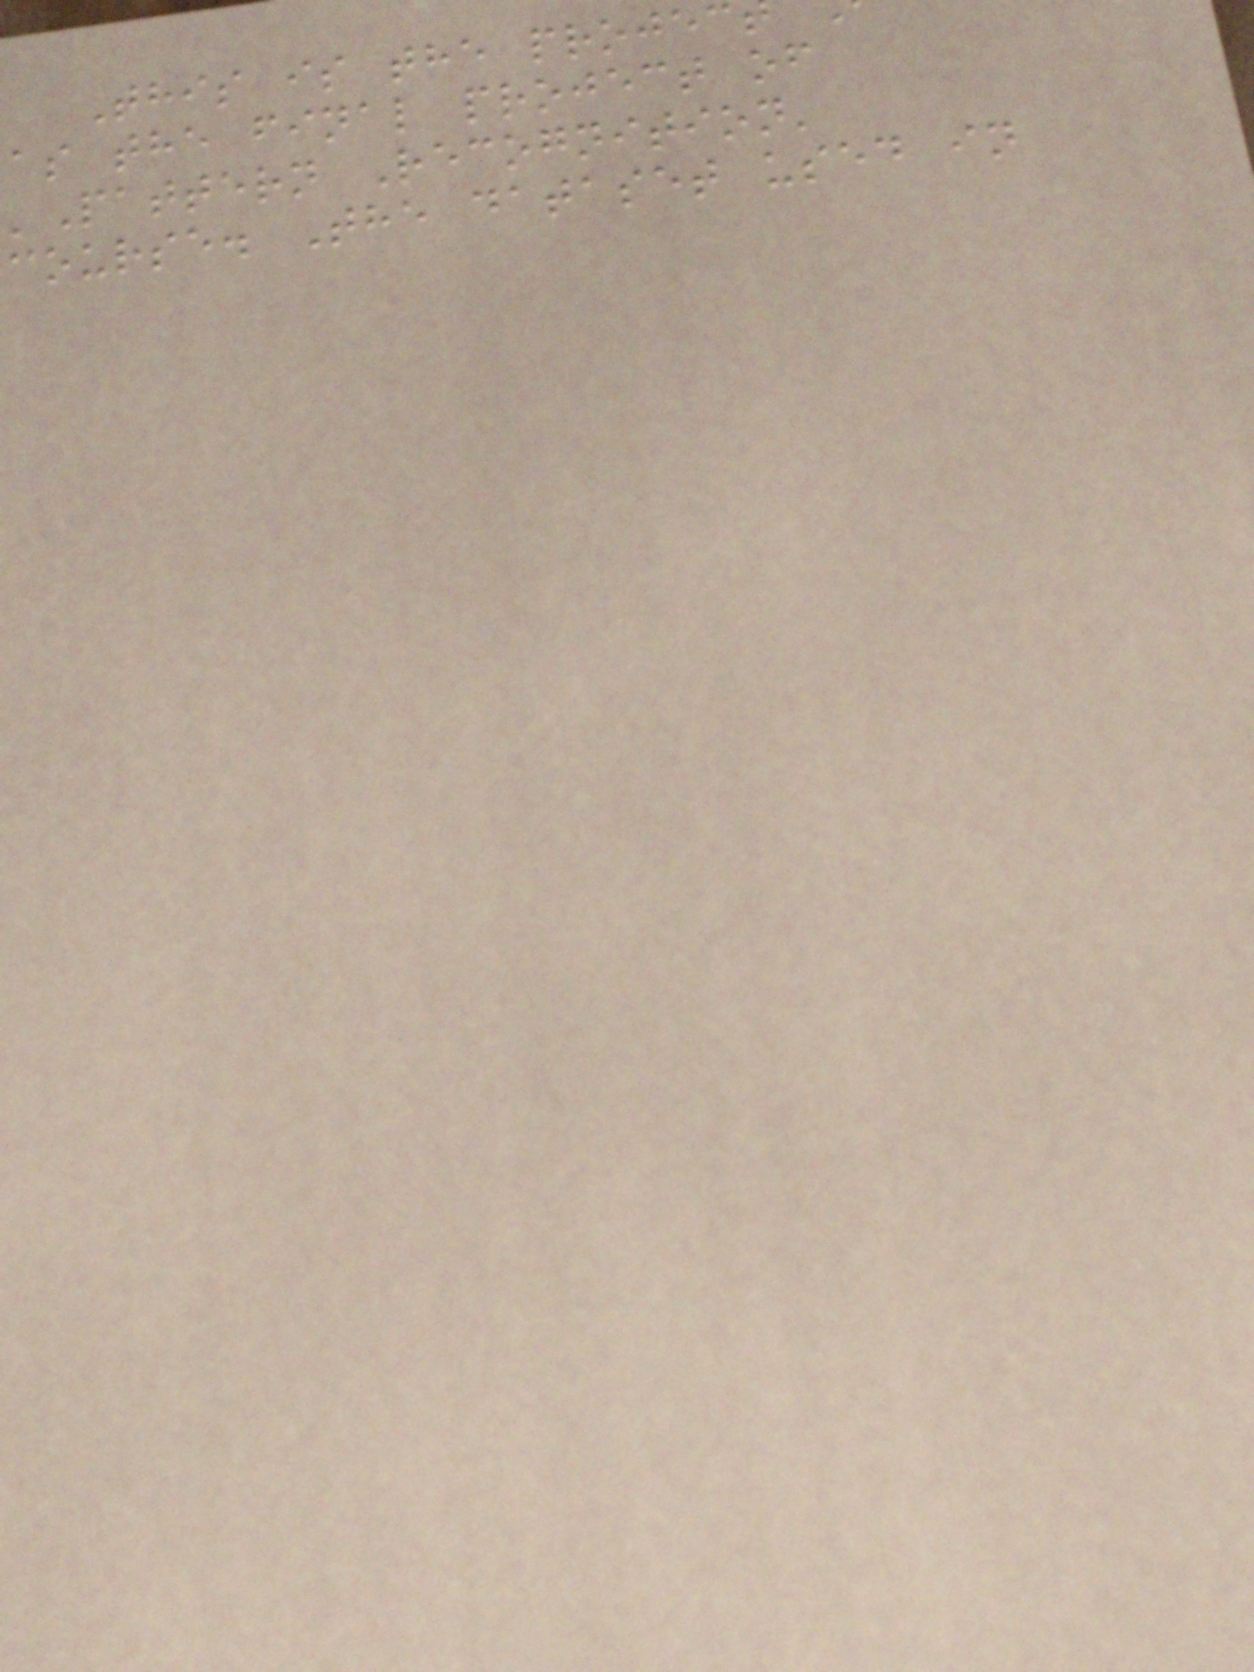This is the projec
as the final project of
'Pattern Recognition'
course. The dataset used in
